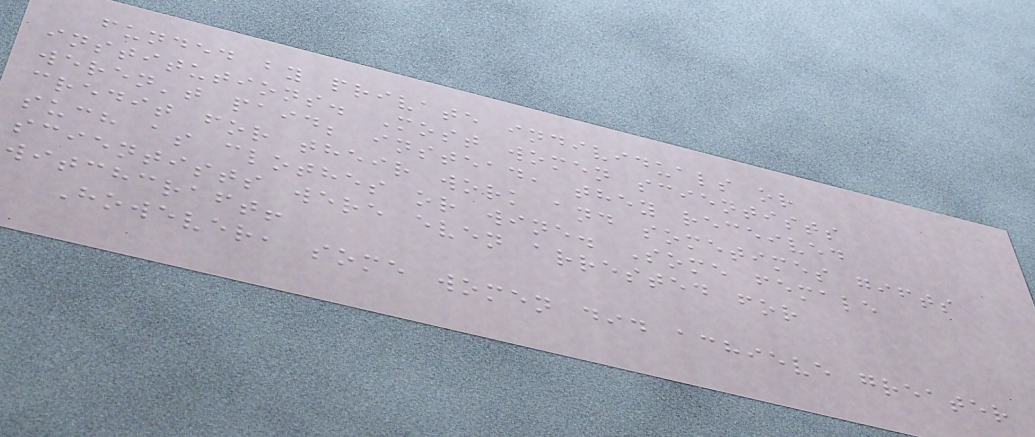funded by private individuals or
institutions. Most women scientists
weren't paid; instead, they received
credit for their work and sometimes gifts
such as clothes or wine. Some female
scientists were even arrested for
witchcraft!
However, some women did achieve greater
